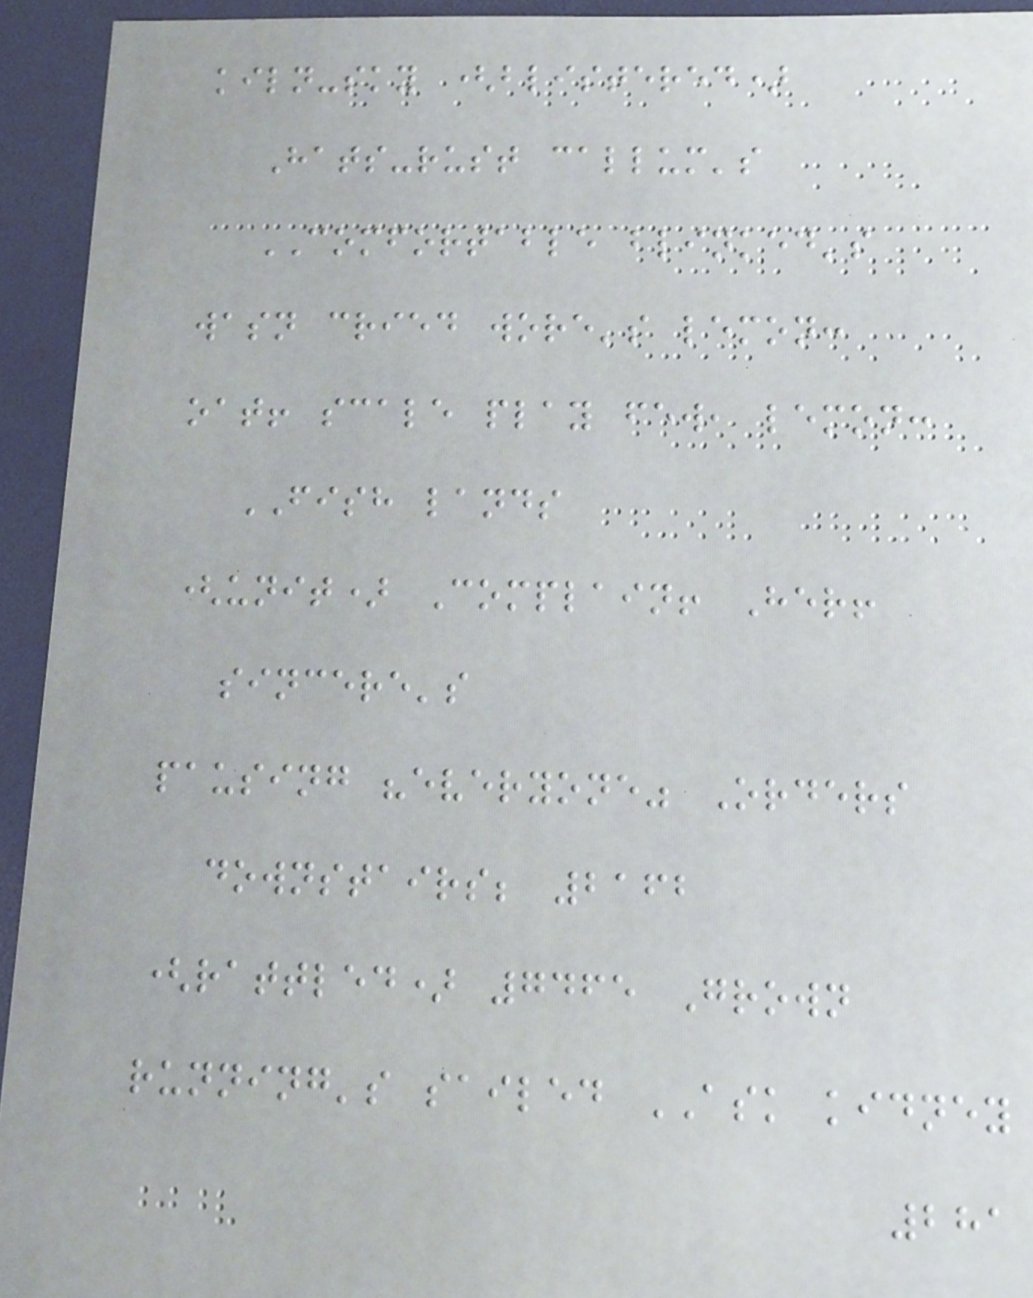kiln-sky (blistered)
Hats-rust callum's
COMFORTABLE blinked's
wasn cried wore's lemon:
oat! scale play few, lemon:
FISH lands
(unit) Complain! Her!
sincere's
pausing "everyone" Orders
downstairs; 2162
(rattled) 7465 Grown
running's sailed ASK kidney
281
